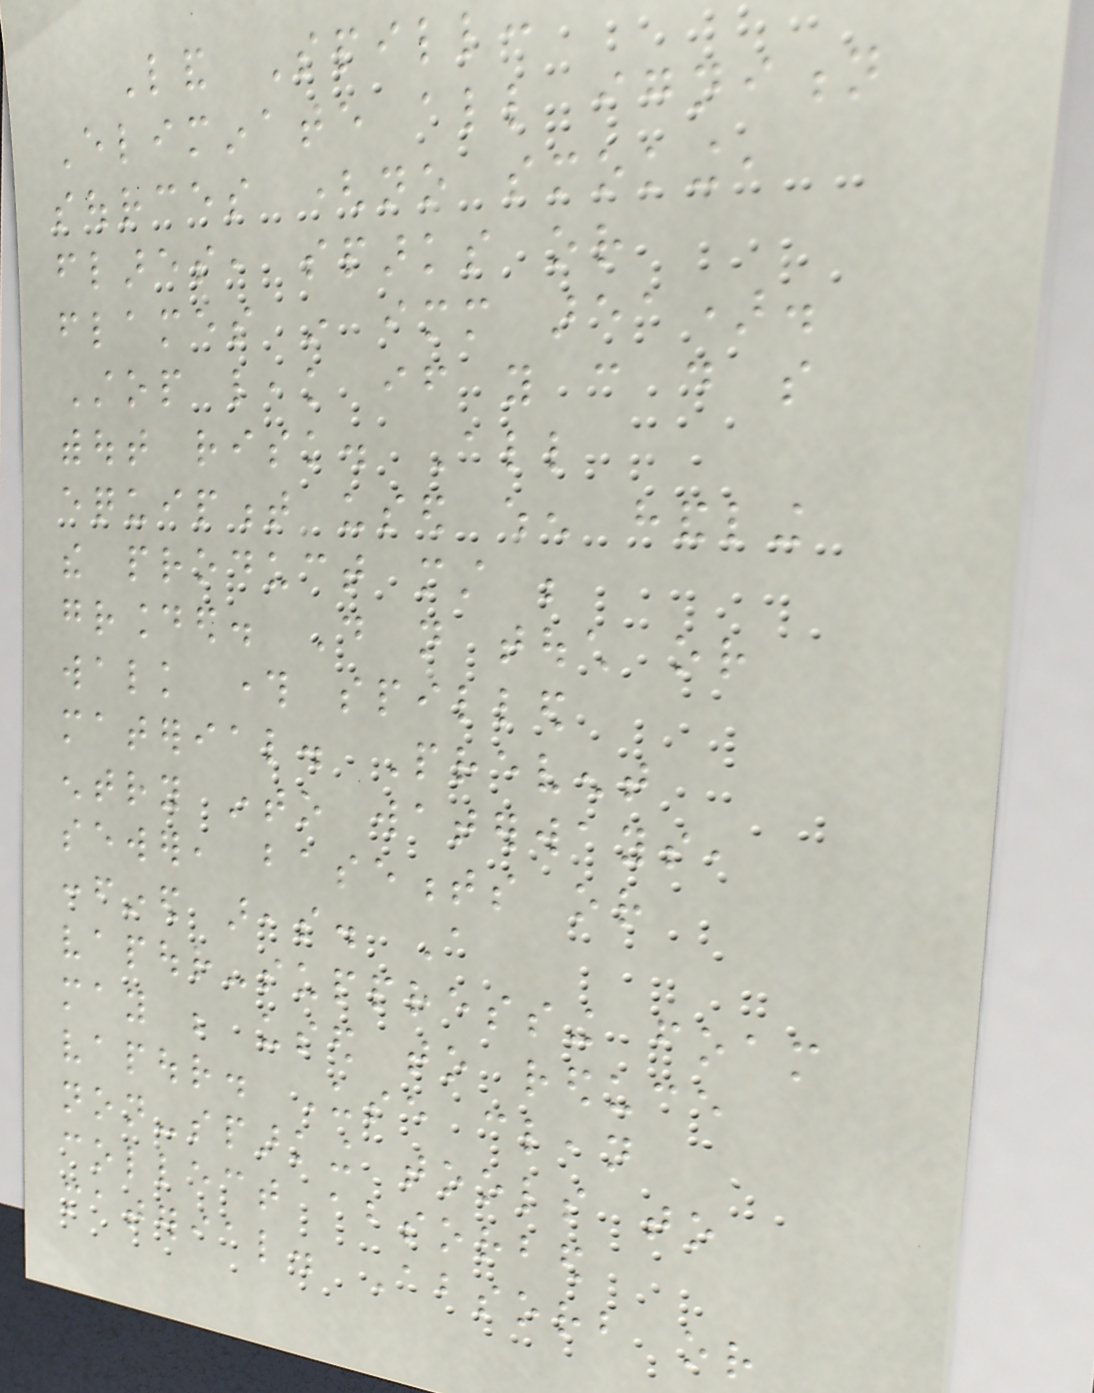Land Spill:
Eliminate all ignition
sources (no smoking,
flares, sparks or
flames in immediate area).
Stop leak if you can do so
without risk. All
equipment used when handling
the product must be
grounded. Do not touch or
walk through spilled
material. Prevent
entry into waterways,
sewer, basements or
confined areas. A
vapour-suppressing foam
may be used to reduce
vapour. Use clean
non-sparking tools to
collect absorbed
material. Absorb or
